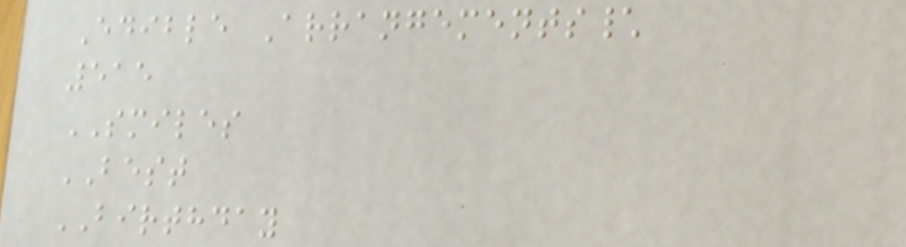Edible Arrangements\
515
SMILES
BEST
BIRTHDAY
